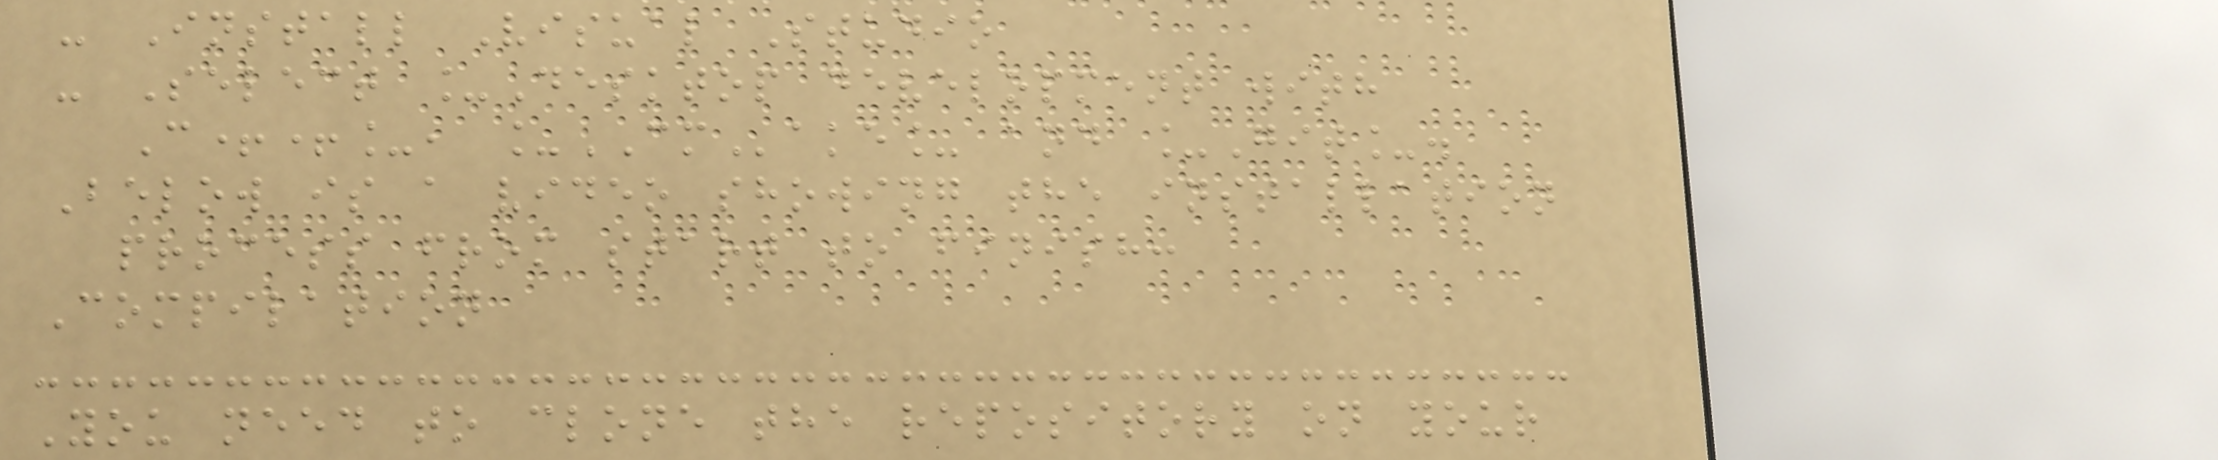- Install Visual Studio
- Select _Desktop development with
C++_, _CMake_ and _Git_.
Below is a video showing the installation
process from start to finish:
Compilation
You need to clone the repository on your
